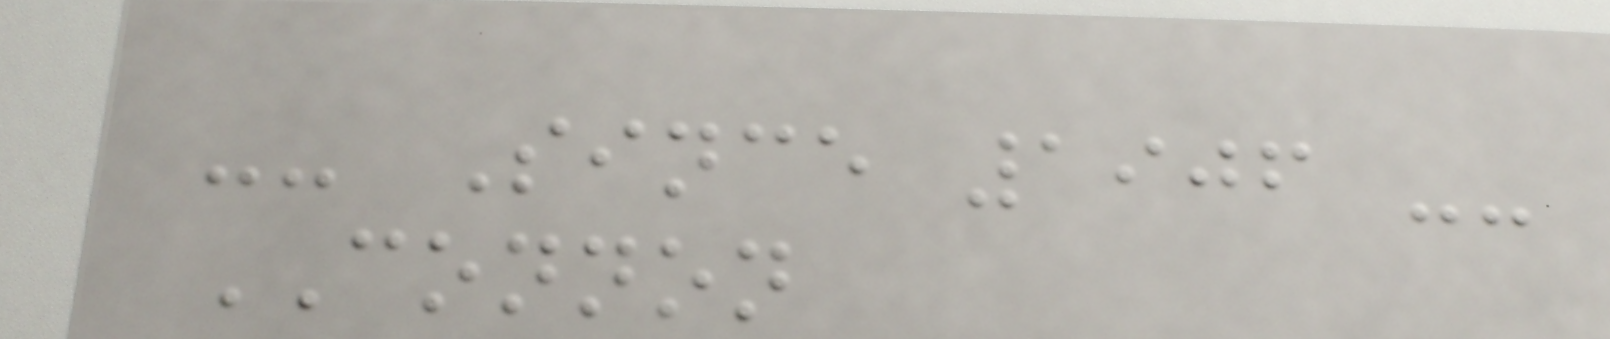-- Since 1906 --
CONNON
